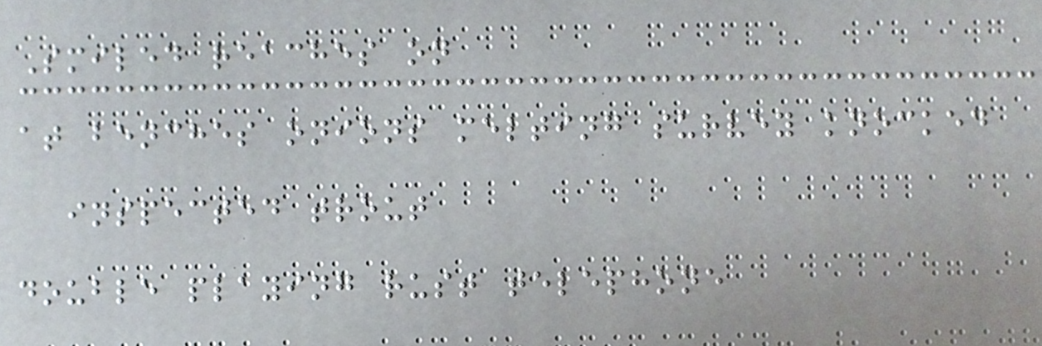Smiled reaches on
at benches onions melting survey knocked
inspected trout
double playing rust telephone
